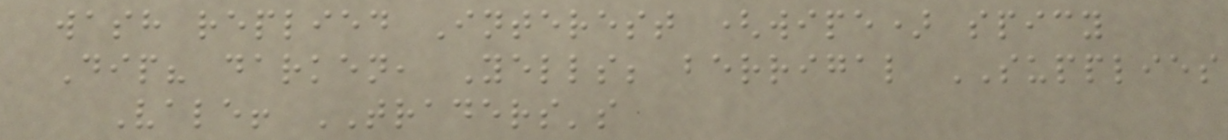wash replied Interest (wipe) spicy
Dip? darken, Yells; berrigal SUPPLIES
Vale! TRADERS's
